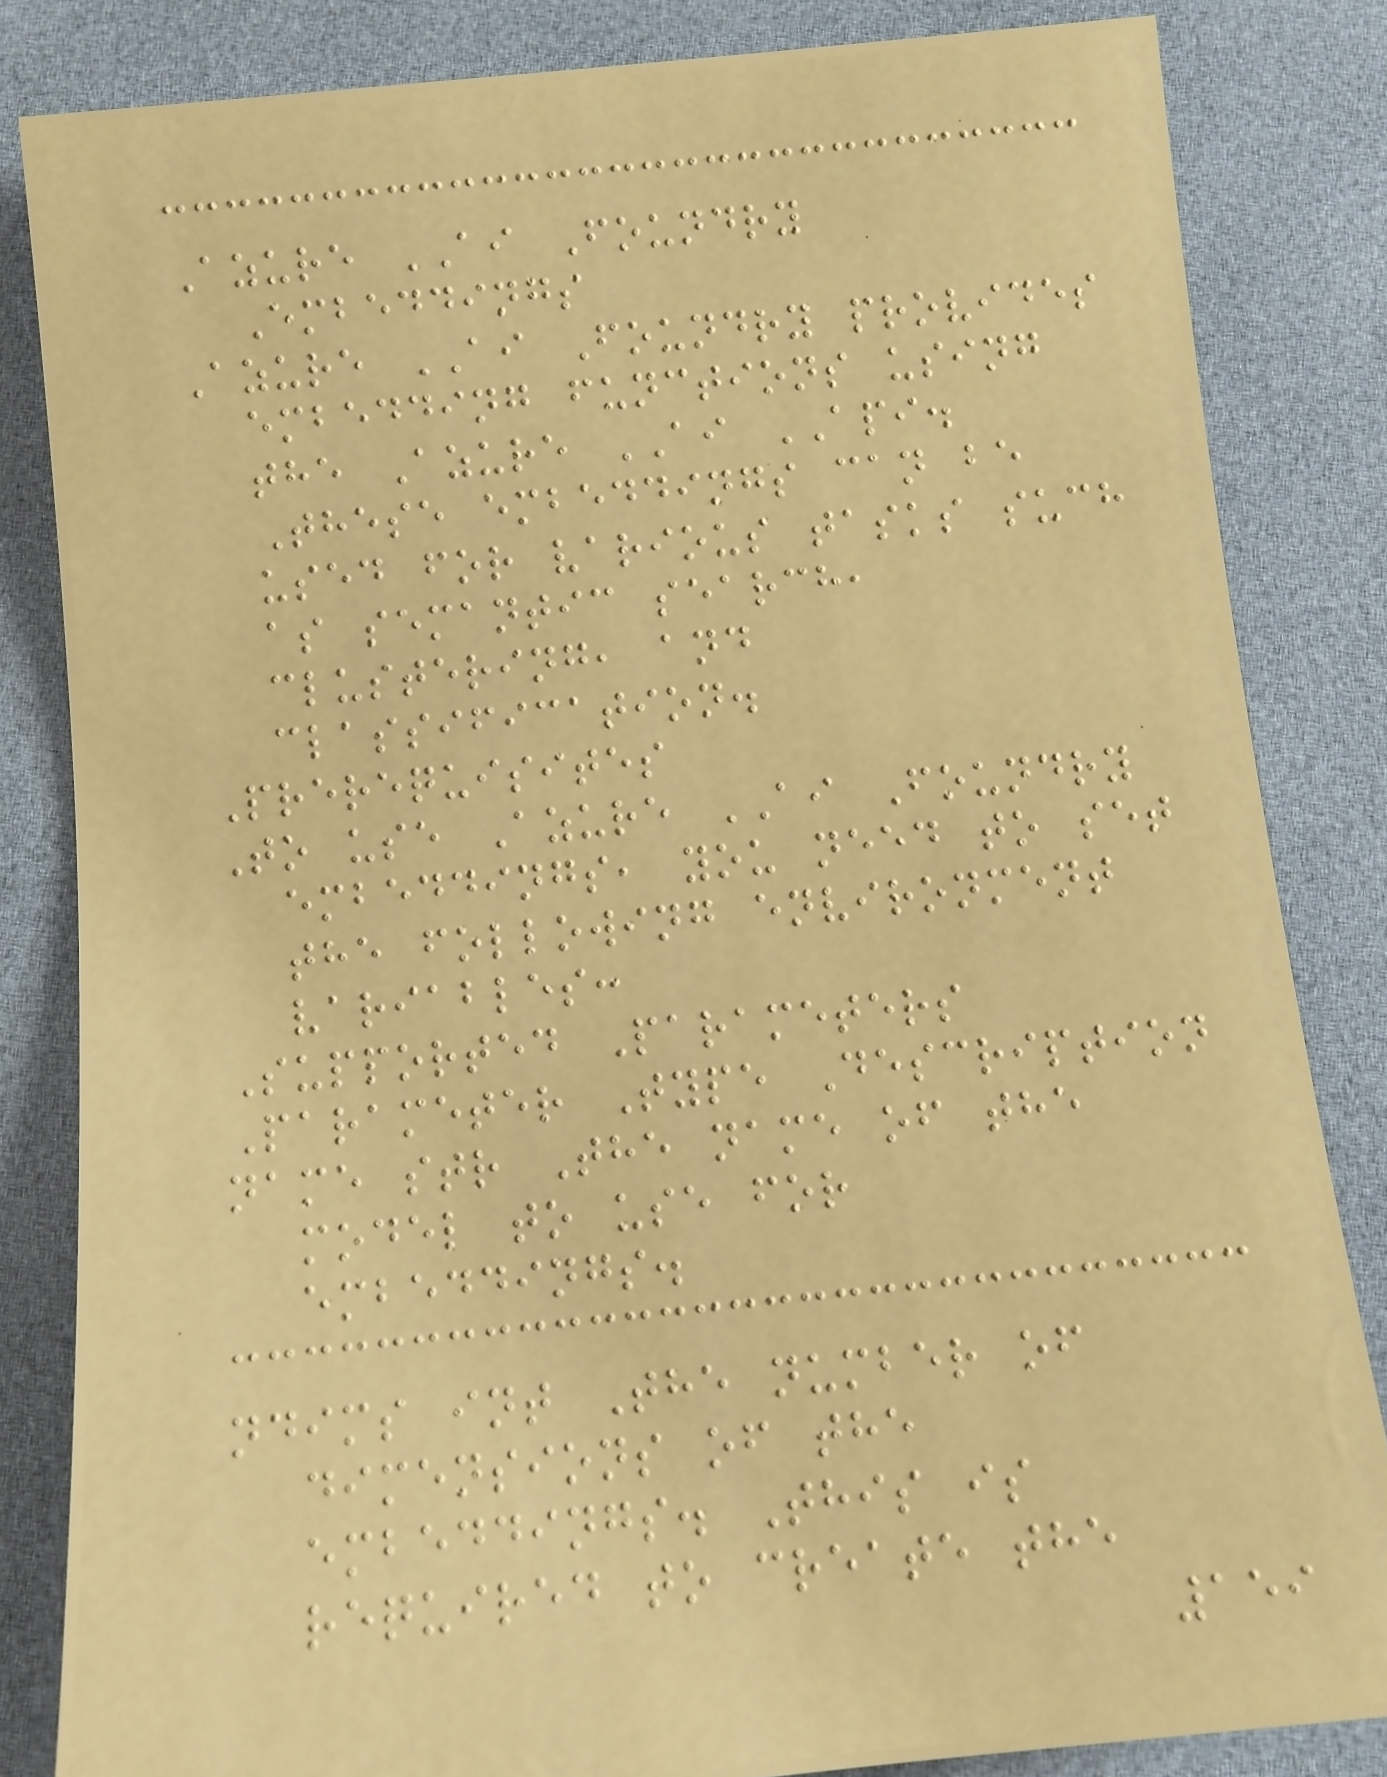Azure AI Foundry
Embeddings
Azure AI Foundry provides
embedding functions using
the Azure AI API.
These embeddings can be
used for various tasks such
as semantic search,
clustering, and
classification.
Prerequisites
To use Azure AI Foundry
embeddings, you need to set
the following environment
variables:
Supported Parameters
Parameter Type Description
name str The name of the
model to use for
embeddings.
ndims int The number of
dimensions of the
embeddings. This is
required to create the
159
